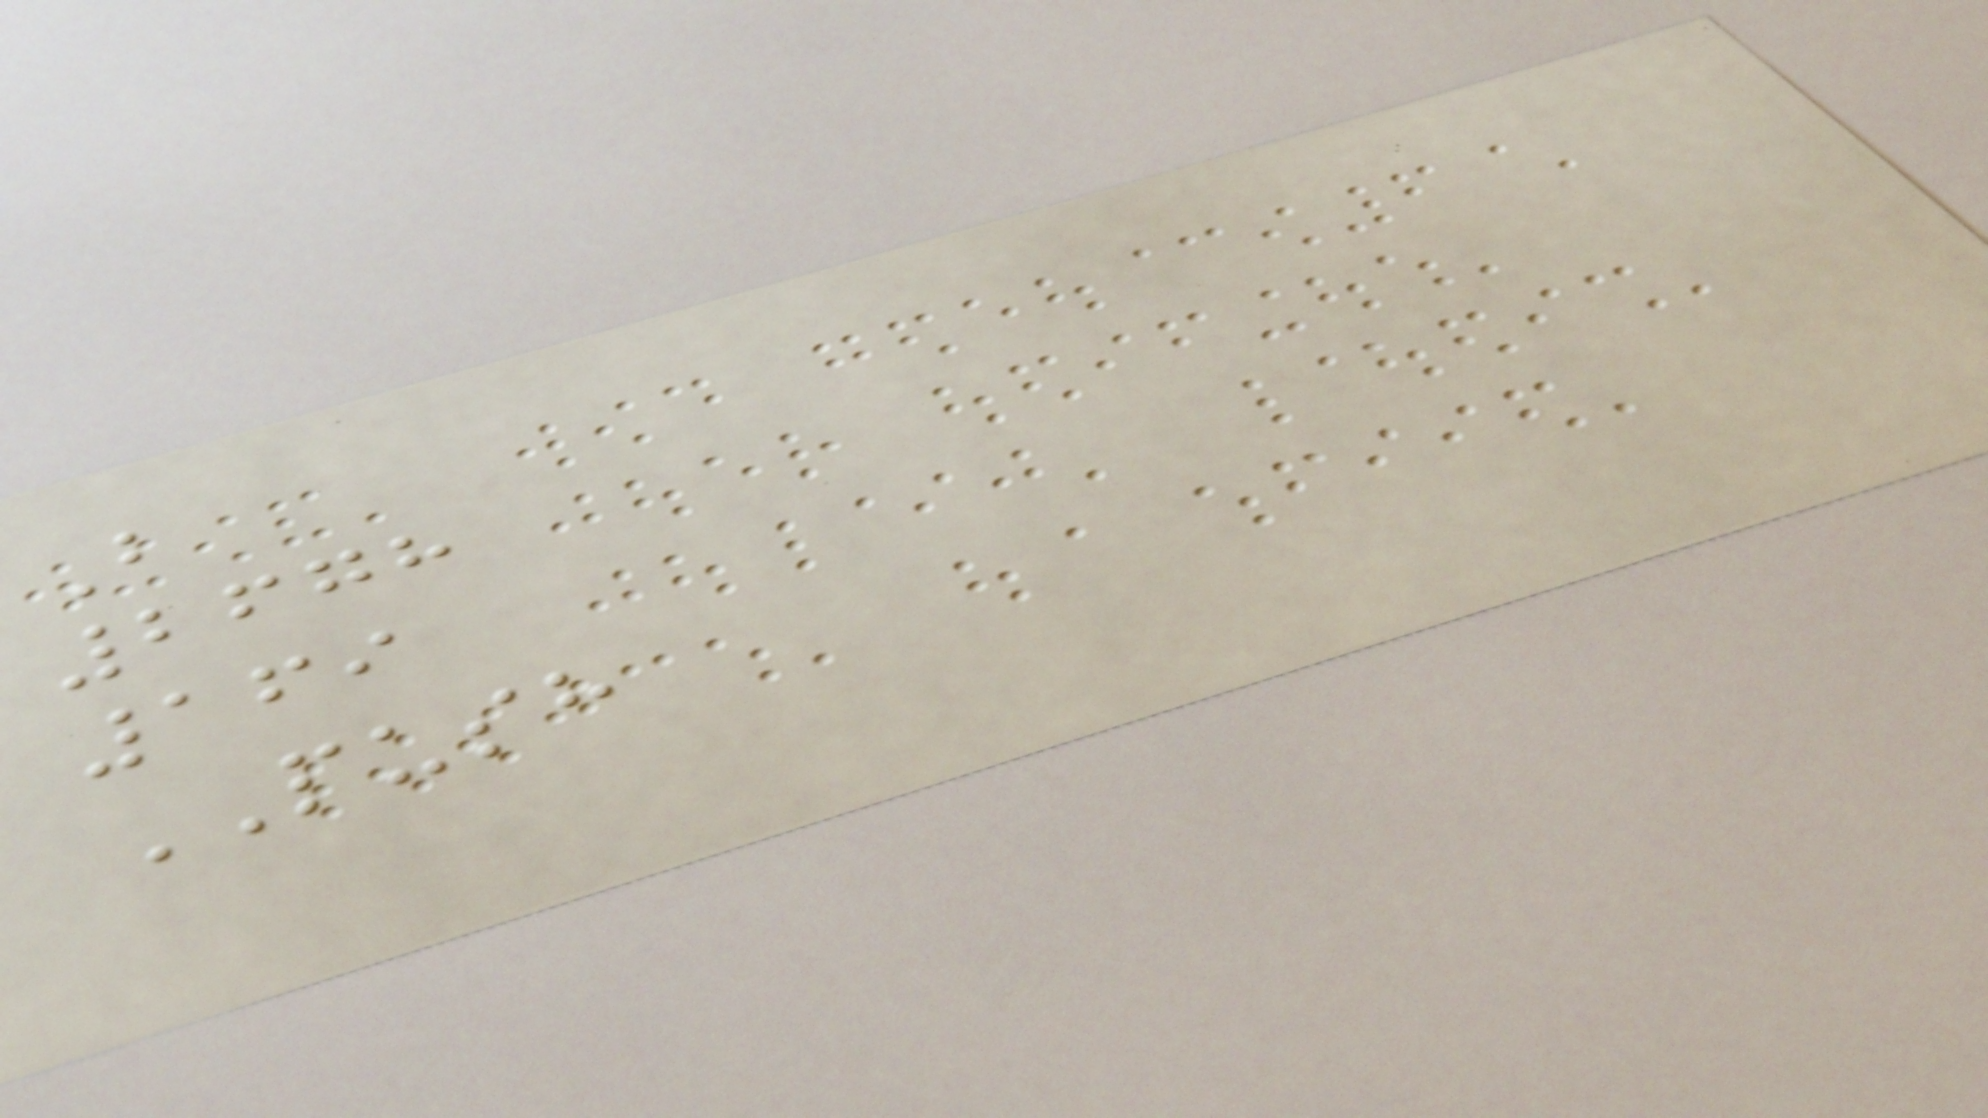B
2678
169
PUSH
